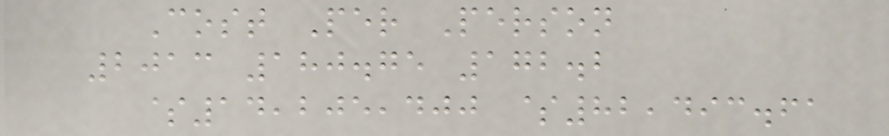Cost Per Person
2013 180.75 172.2
$14,205,400 $82,493.61
